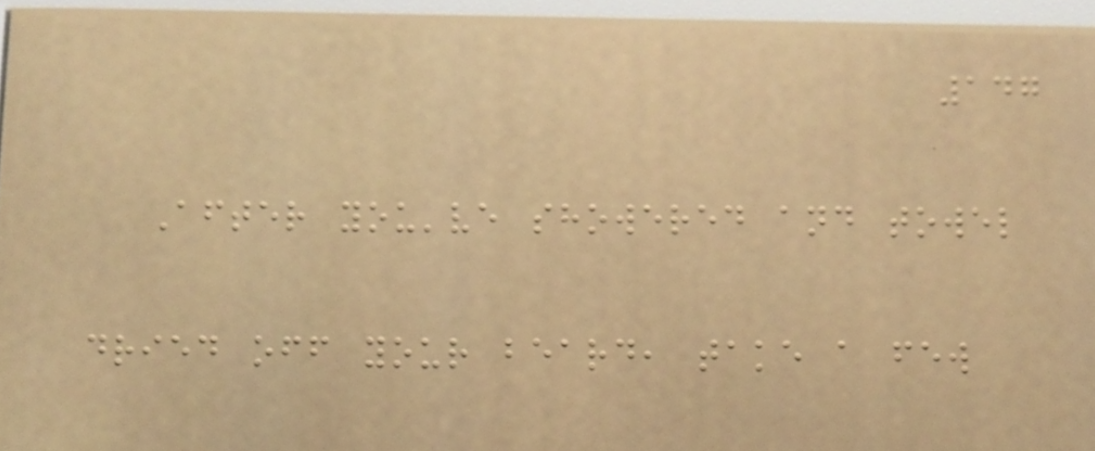147
After you've showered and towel
dried off your beard, take a few
